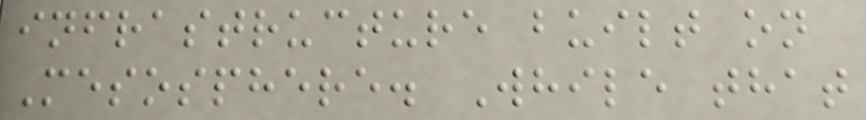infrastructure built on
Mesosphere. While that
